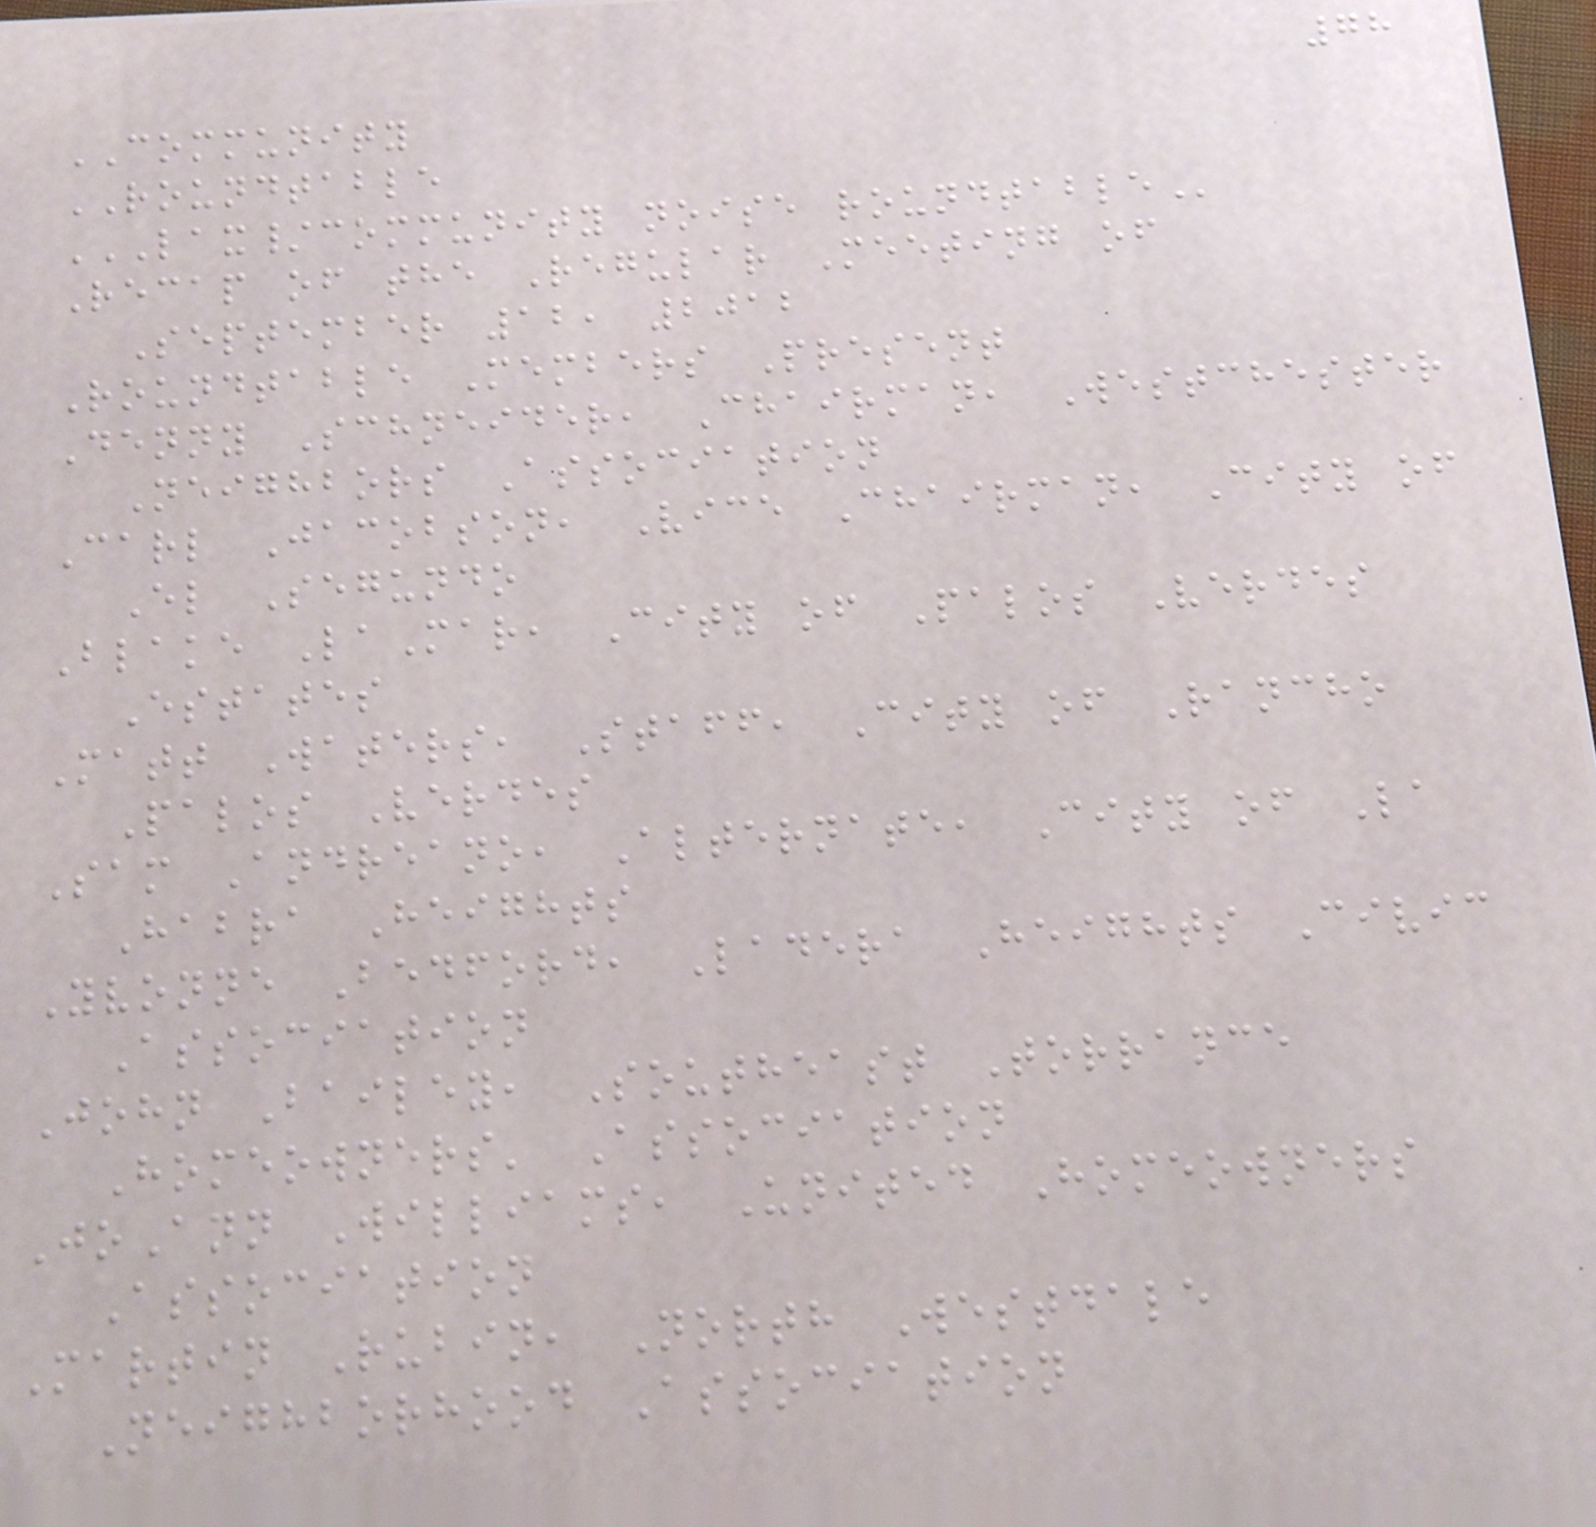78
COMMUNITY
ROUNDTABLE
LAX/COMMUNITY NOISE ROUNDTABLE
Recap of the Regular Meeting of
September 12, 2012
Roundtable Members Present
Denny Schneider, Chairman, Westchester
Neighbors Association
Carl Jacobson, Vice Chairman, City of
El Segundo
Blake LaMar, City of Palos Verdes
Estates
Matt Waters, Staff, City of Rancho
Palos Verdes
Sam Andreano, Alternate, City of La
Habra Heights
Yvonne Bedford, Ladera Heights Civic
Association
John Bailey, Southeast Torrance
Homeowners' Association
JoAnn Williams, United Homeowners
Association
Martin Rubin, North Westdale
Neighborhood Association
